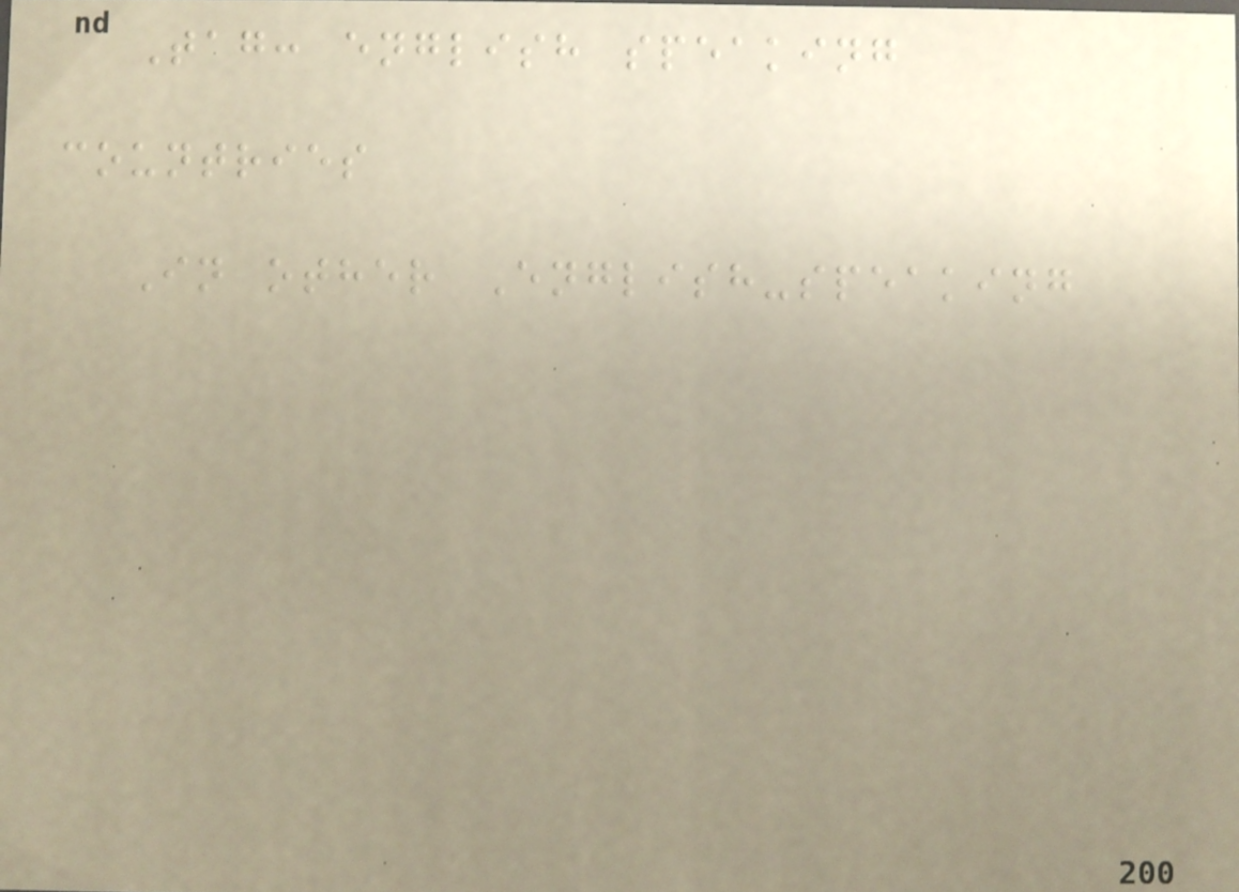Tag: english speaking
countries
In other English-speaking
